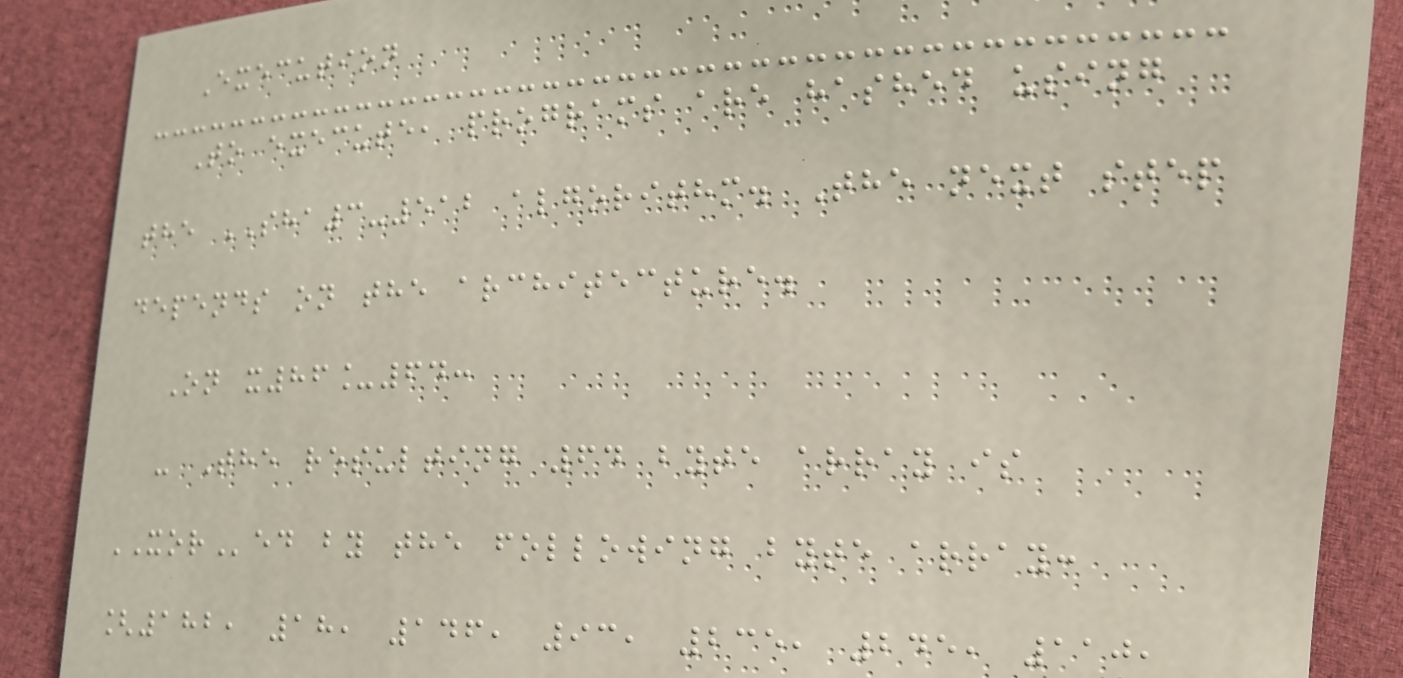Execution
To execute, programs are hashed using
the SHA3-512 algorithm. The next step
depends on the architecture.
On x86_64:
- The resulting 64 byte array is
XORed by the following byte array:
[182, 18, 146, 93, 235, 245, 110,
